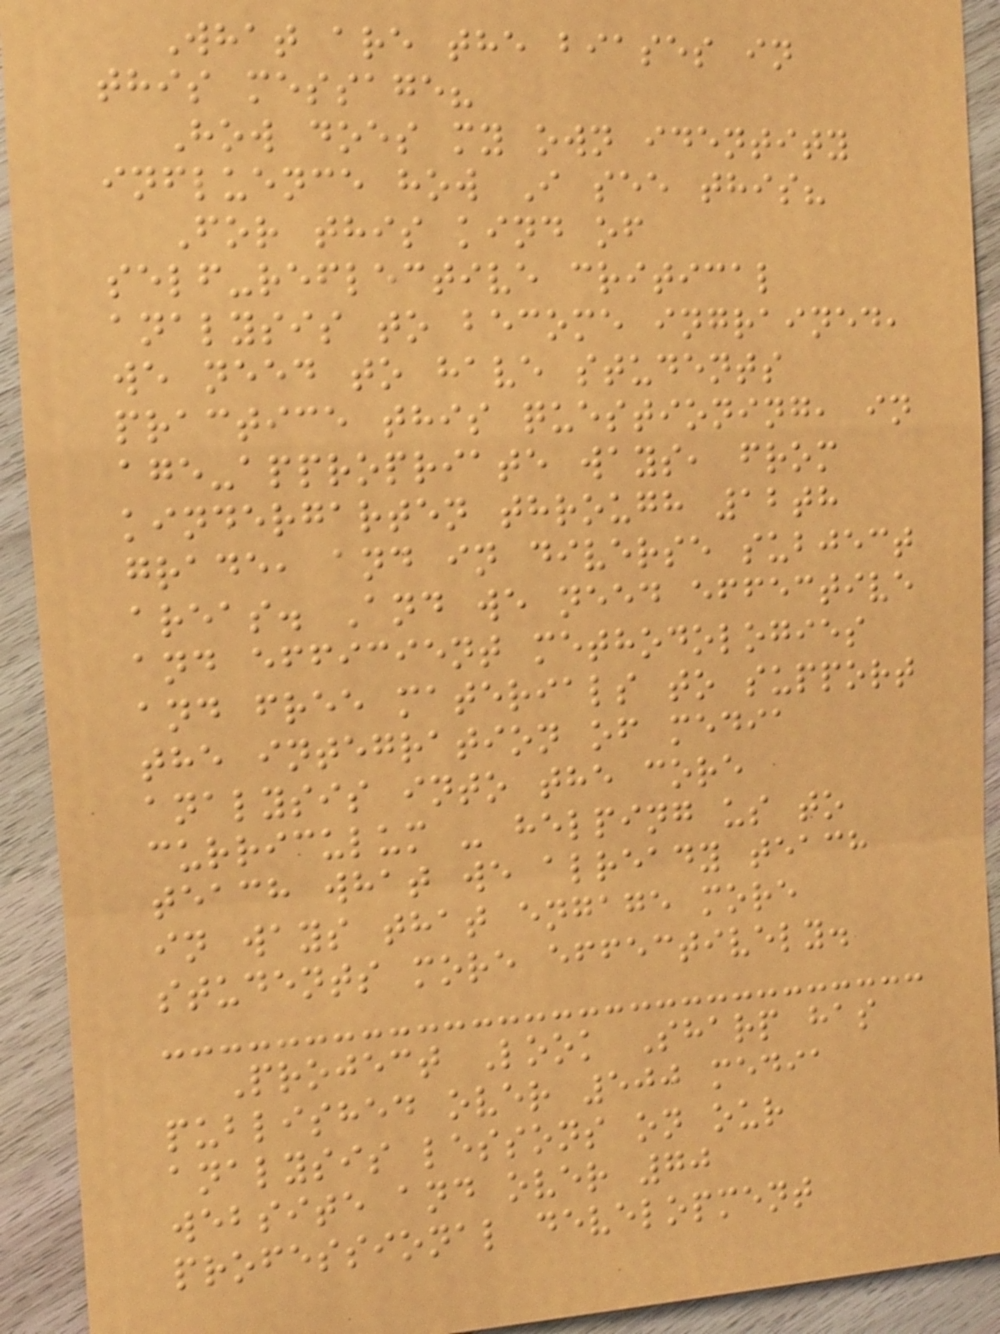What are the biases in
this message?
How does my own identity
influence how I see this?
For this kind of
self-reflective critical
analysis to become ingrained,
we need to have students
practice this questioning, in
age-appropriate ways, from
kindergarten through 12th
grade, and in diverse subject
areas. And we need effective
and efficient methodologies
and free materials to support
the integration of media
analysis into the core
curriculum - helping us to
teach what we already teach
in ways that engage more
students more effectively.
Project Look Sharp has
published over 500 media
analysis lessons on our
website and over 70
professional development
